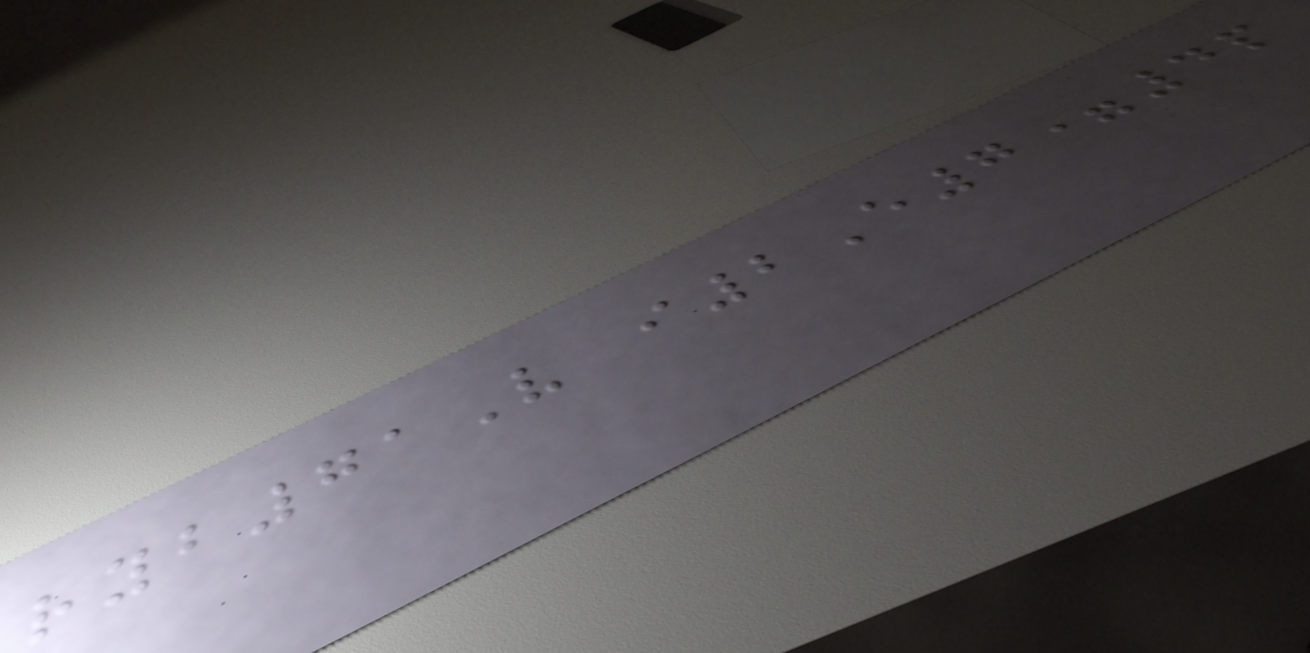ryb71V i2E7=4p
